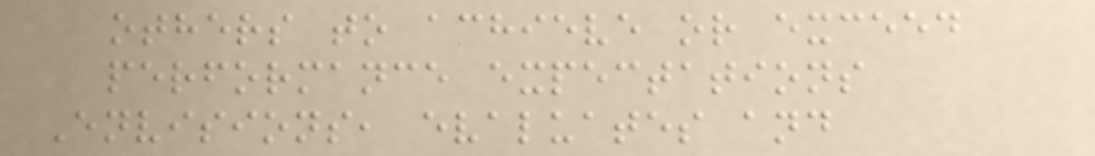others to achieve or exceed
performance expectations
Envisions, evaluates and
